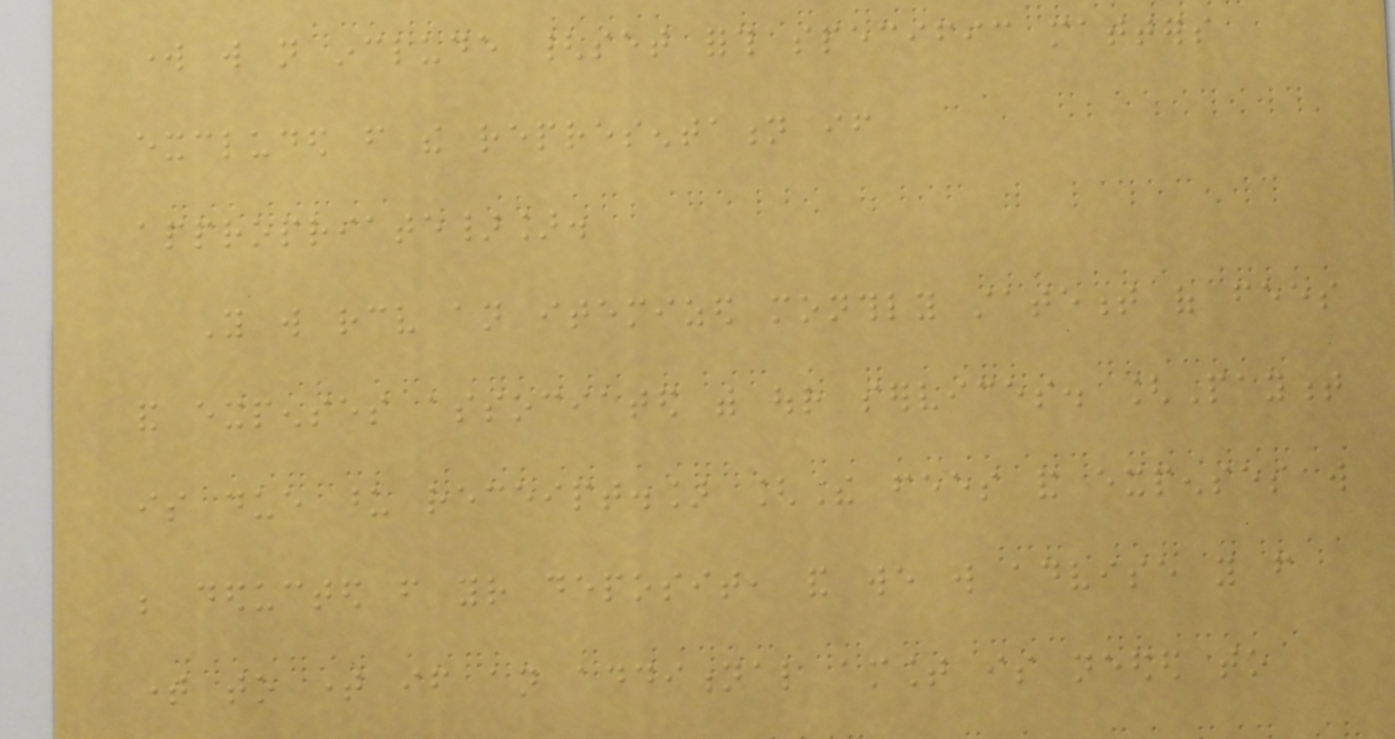work will not include {set forth specific matters
excluded from the representation if
appropriate}].
You will receive an itemized monthly statement of fees
and expenses associated with our services. [Payment
is due upon receipt.] [The fees and expenses will
be deducted from your deposit, and we will advise you from
time to time if an additional amount is needed to
